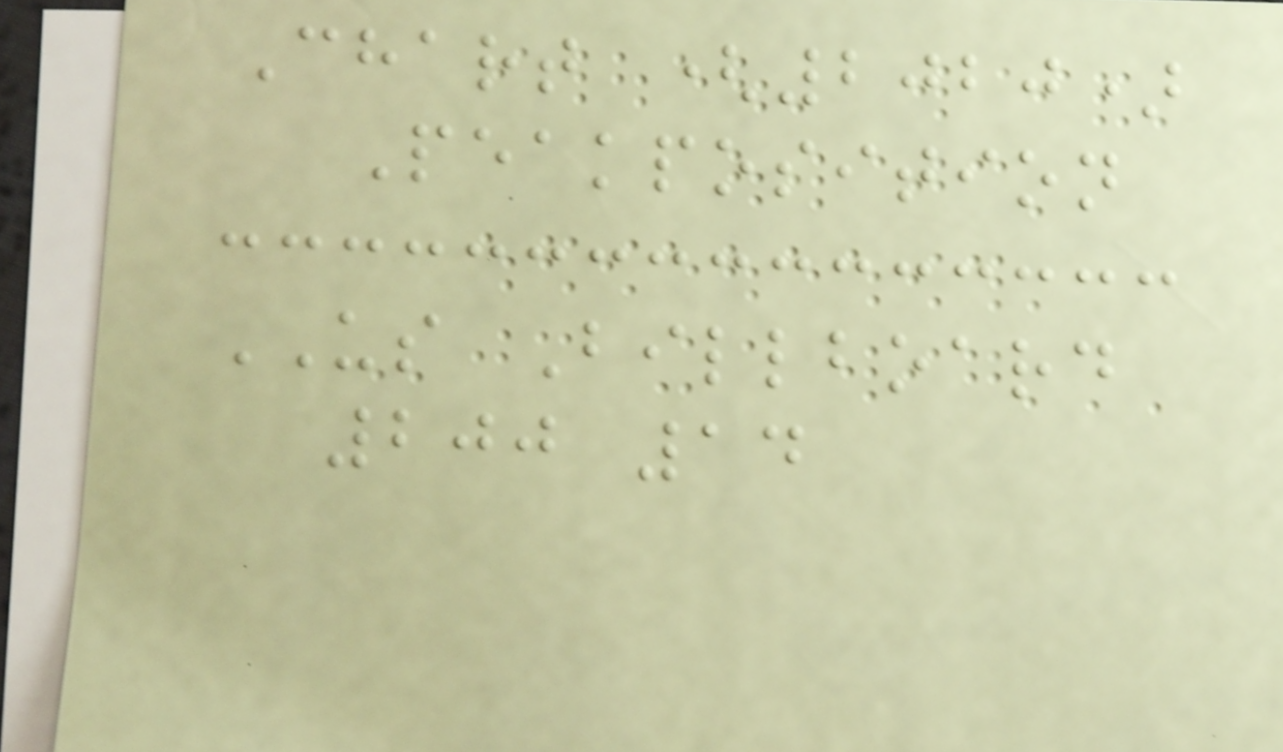Chart (2020)
Peakposition
US Billboard
200 14
